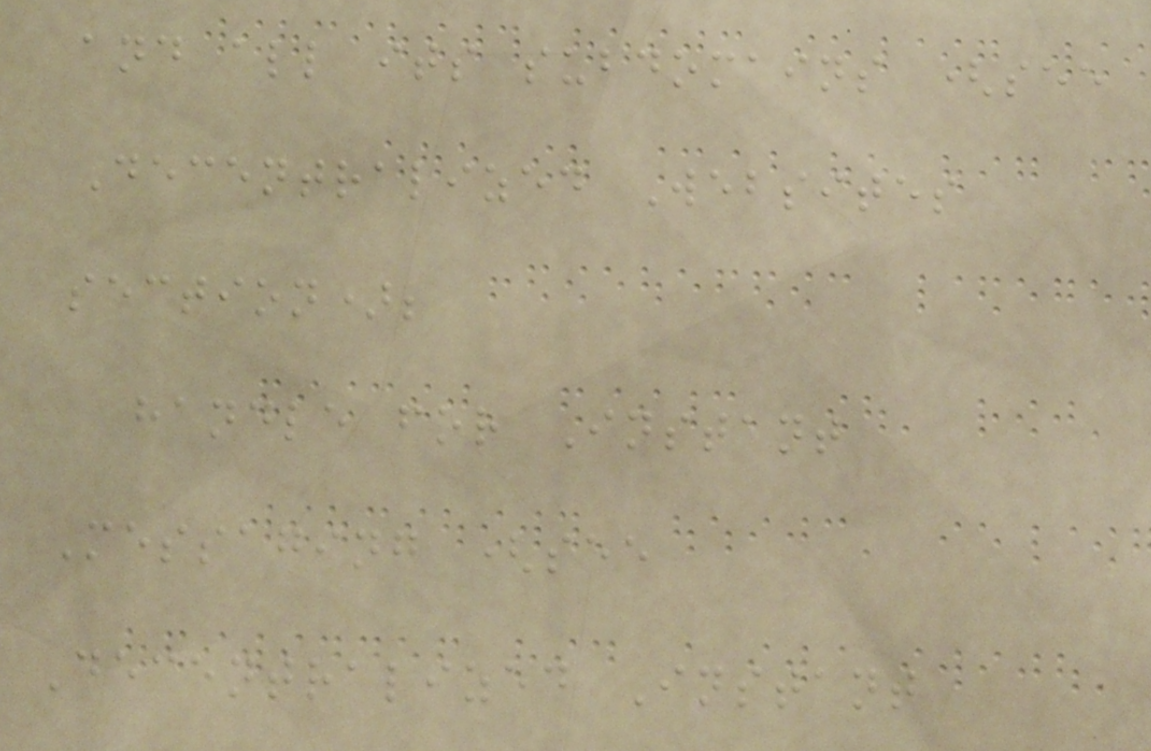and all its subdomains (see
Decentralized Websites
section);
handle for Instant
Messaging (see
Decentralized Instant
